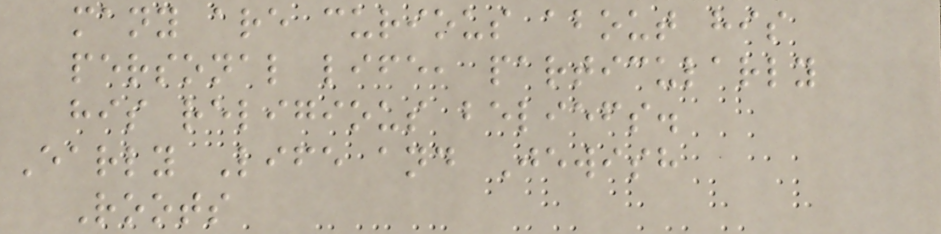many are curious about his
personal life, particularly
his religious beliefs.
Early Life and Jewish
Roots
